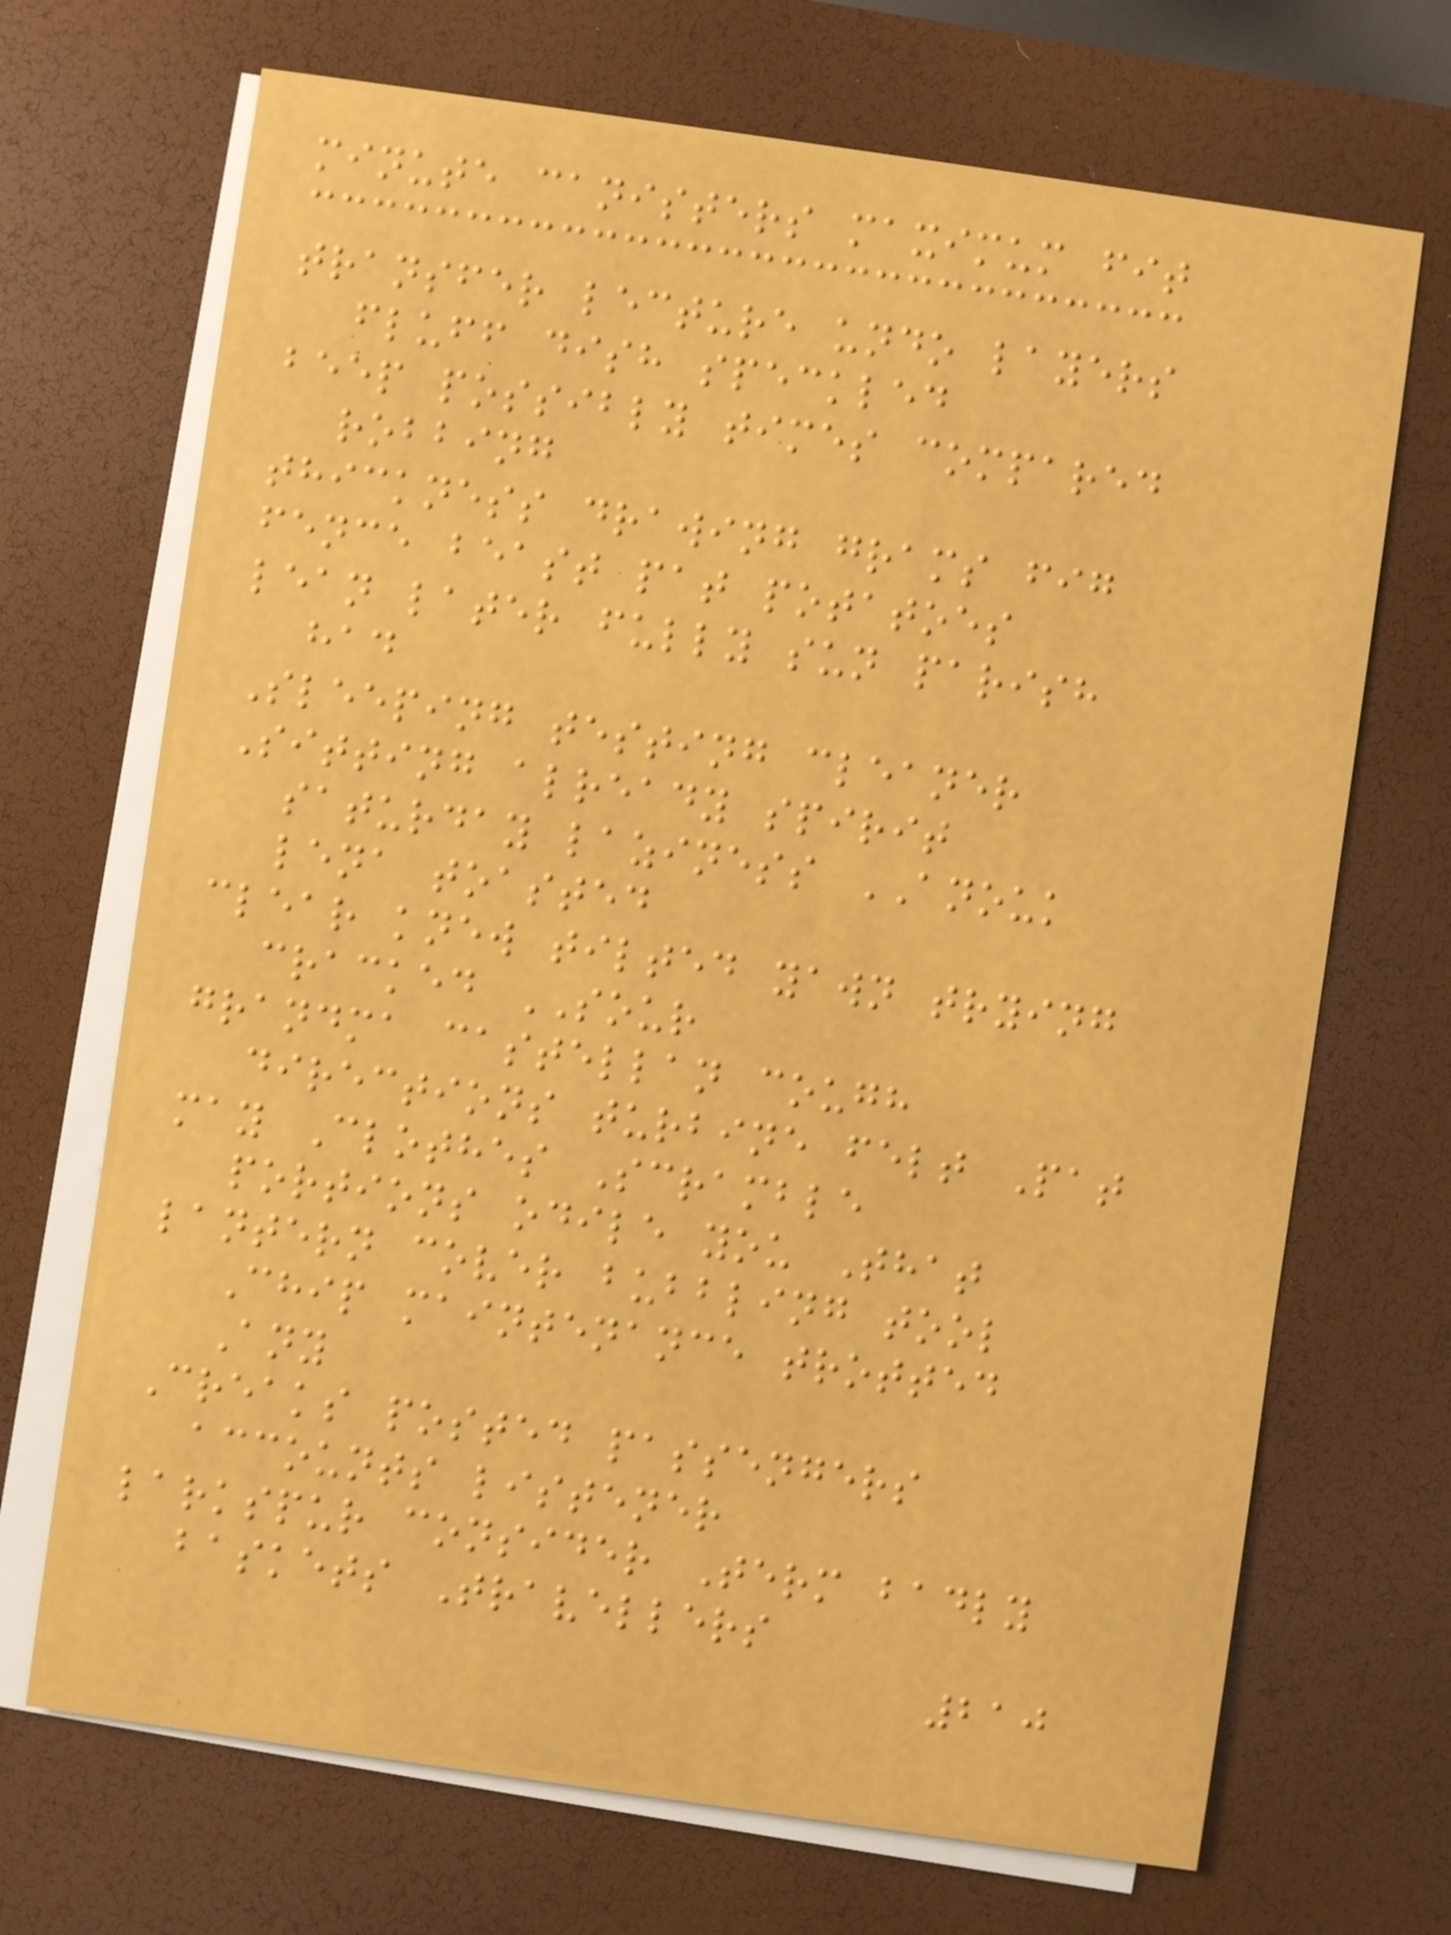minute canisters maximum fit
transfer lecture undo layers
fluff dish speckled
beep possibly times compared
robbing
thickness drawing grams fig
fence beast pat potatoes
lean later fully sun parish
had
Sleeping testing cleaner
Sitting already spirit
saturday laziness ANOUK
lena toasted
clear knew tilted yawn trying
cracked SOUR
grandma castellan cough
directions turbine felt Pat
may Clothes Scramble
portions odile you That
lantern cover bubbling tool
Chip maintenance trotted
Any
Creaks posted passengers
accounts listener
larkspur consider Term badly
baskets Travellers
210
